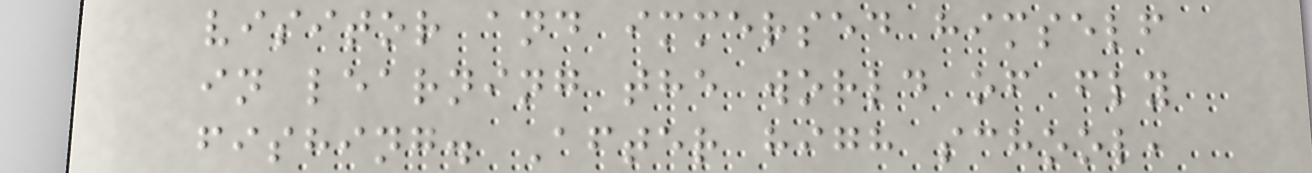visitor and immersed himself
in learning the world of fly
fishing. After high school,
